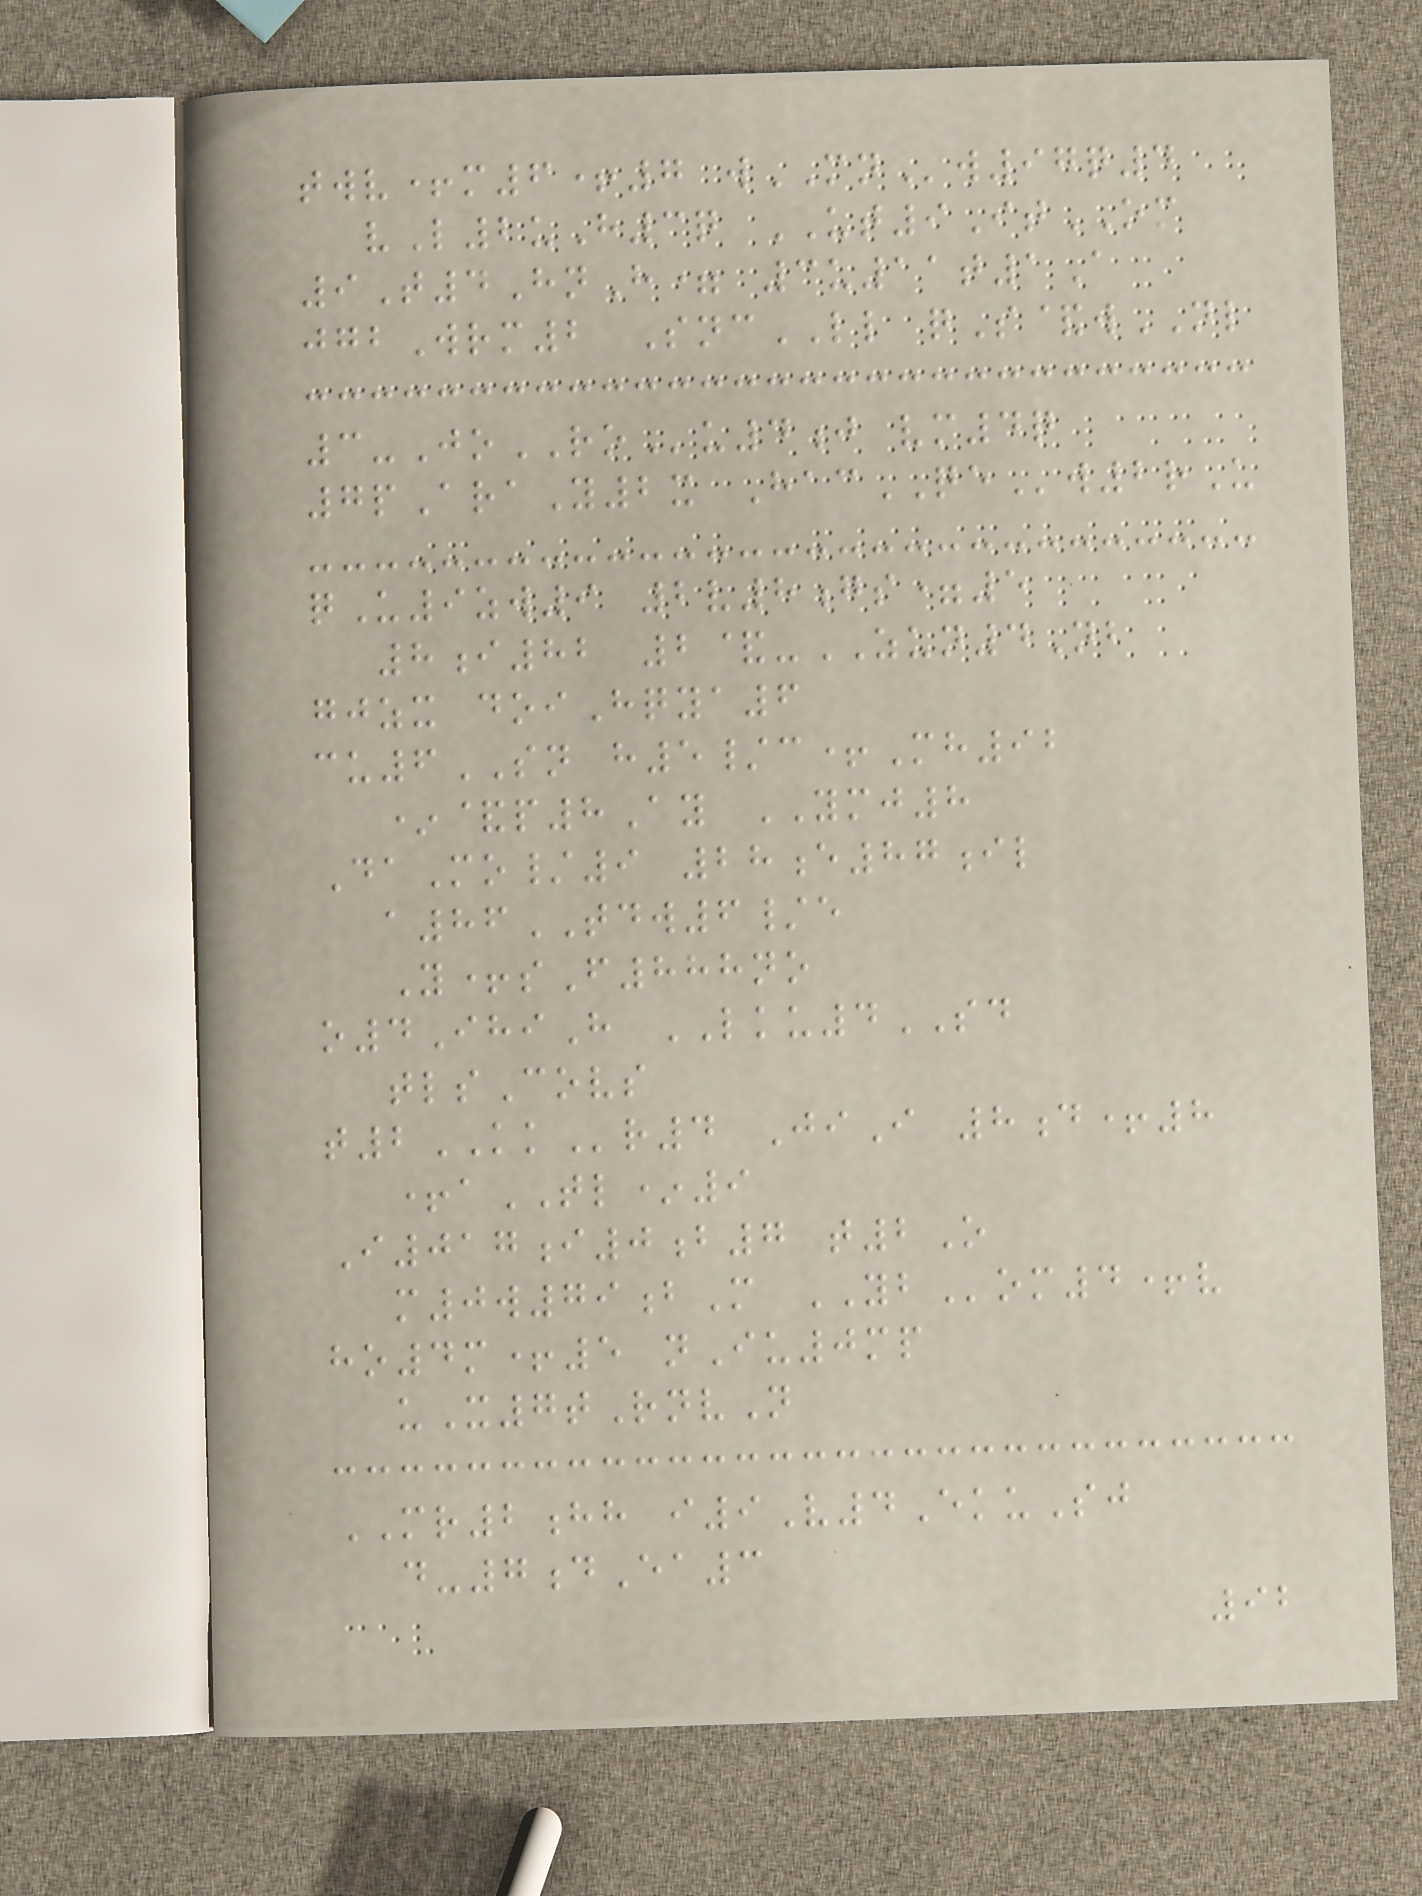twv+m6+7 wMNw97q4
vL2uH3q UT9ItOM
9T4HnH= 3u11t1A
jgbWrm2 SncLL qS&wNL
3-JoROu4j vm4q
7pAraY2x HacQEw2rU
qU9zw9 2v8gs=5
8i82 2&-ZUN4Nb
gjzx doiHqya6
cu6SN h5/c+Mh92
*&p8Ay YMJ8
DaMo/9 28e87il
a86TDW6/e
Y+sF888no
o4IhiH LKU4SD
tlsCovs
t2KKr4 JiI 8d+8
+aTL*9
I017i0b7 t2O
m0w79bM YBom4+v
ho4m+5 nIu0mp
uX7tRnvN
MR2hh i9V4EkuSj
d-7dEa3
92
